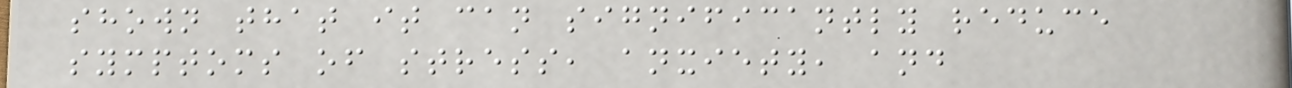shown that it can significantly reduce
symptoms of stress, anxiety, and
